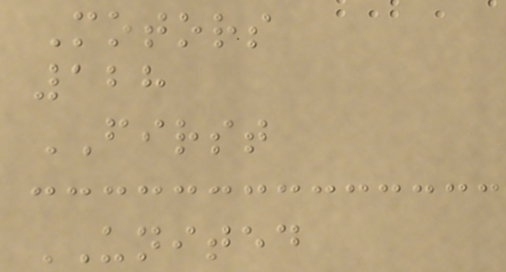Motors
128
FIRST
UNITED
